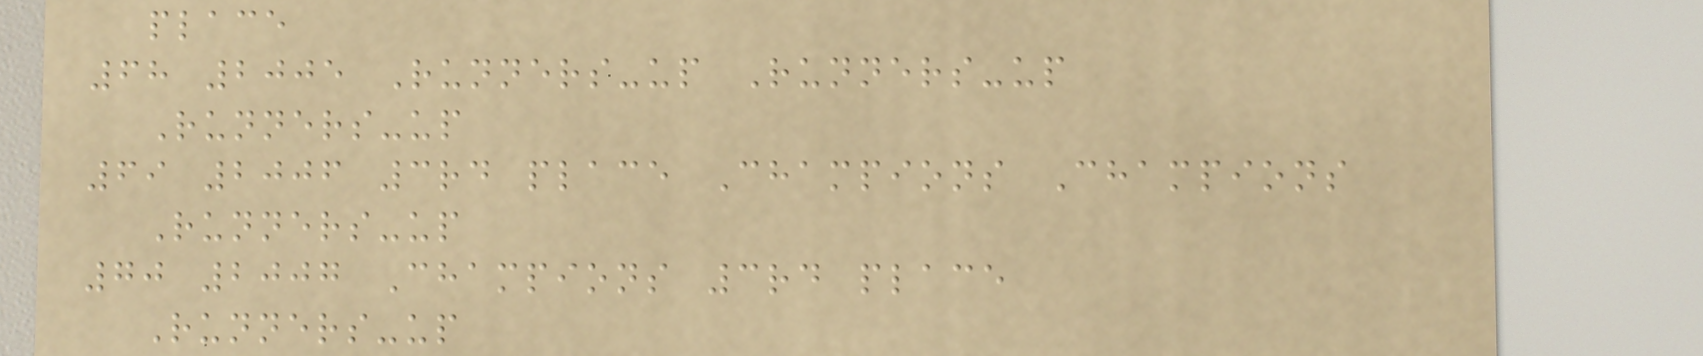place
68 2005 Runners-up Runners-up
Runners-up
69 2006 3rd place Champions Champions
Runners-up
70 2007 Champions 3rd place
Runners-up
